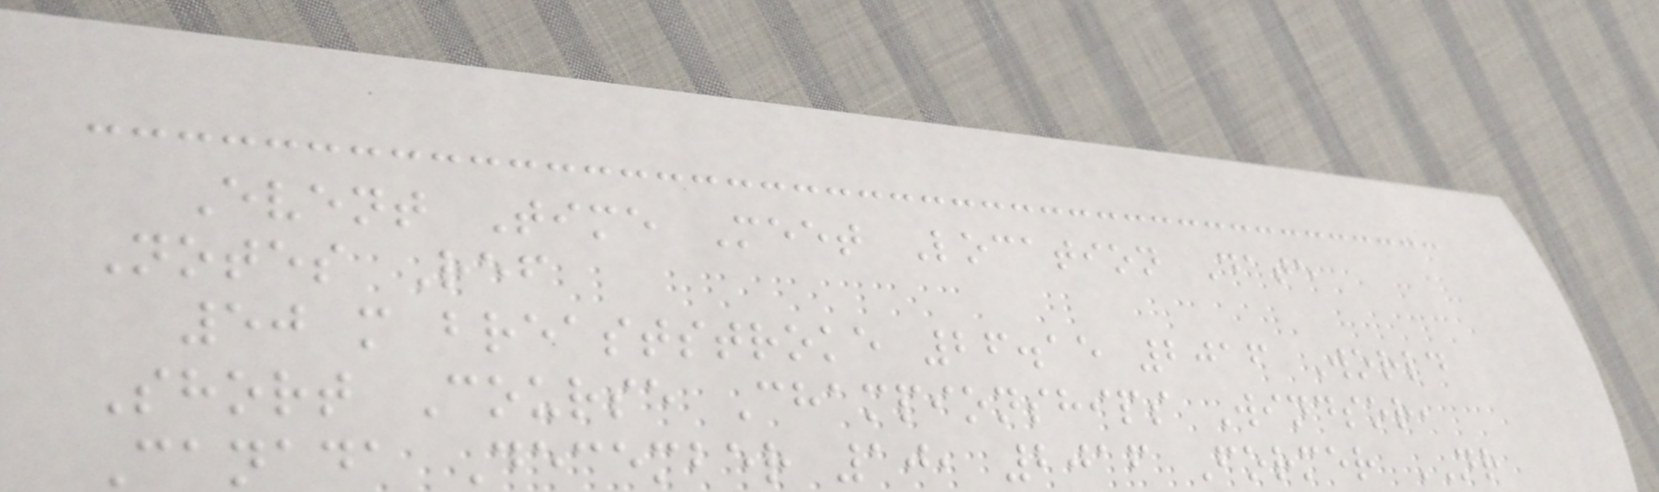Event Time Meet Location Date
Notes Ref
50 m breaststroke 26.15 2016 World
Short Course Championships Windsor,
Canada December 10, 2016 Former NR
